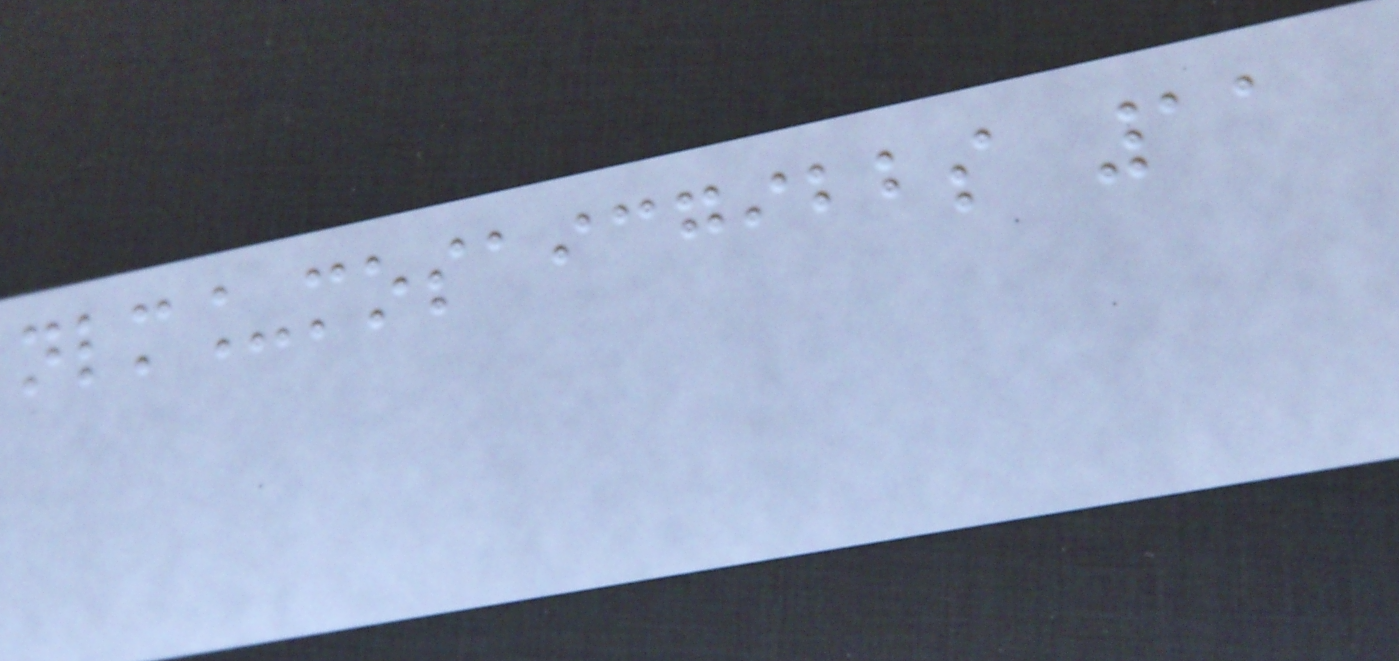nlm_mosaicgibbs 11
